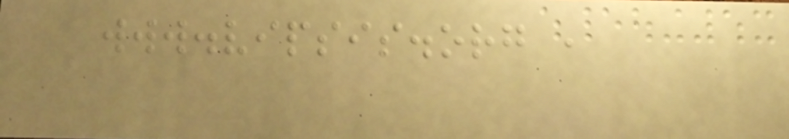www.vipsis.org ,
